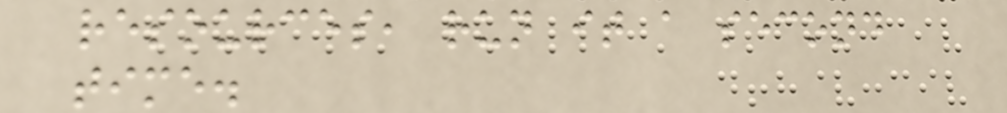resources, run it a second
time.
